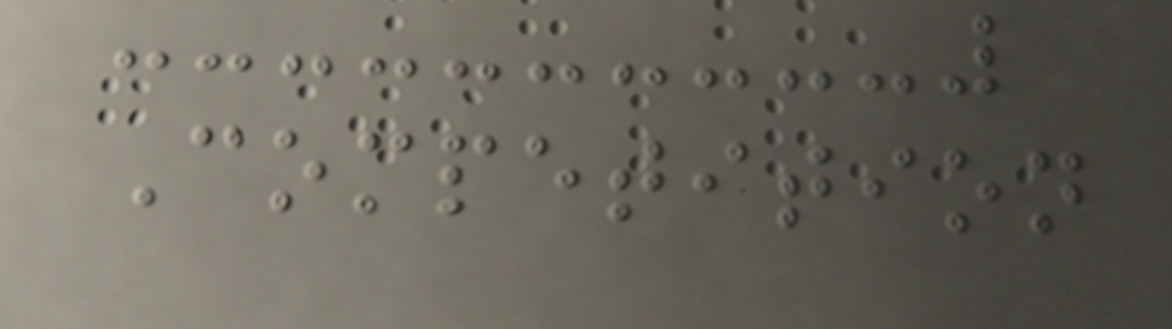Competition
